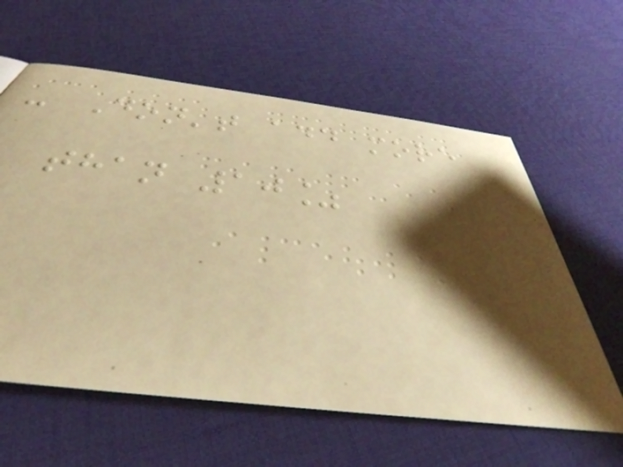- Don't add more
than 10%
